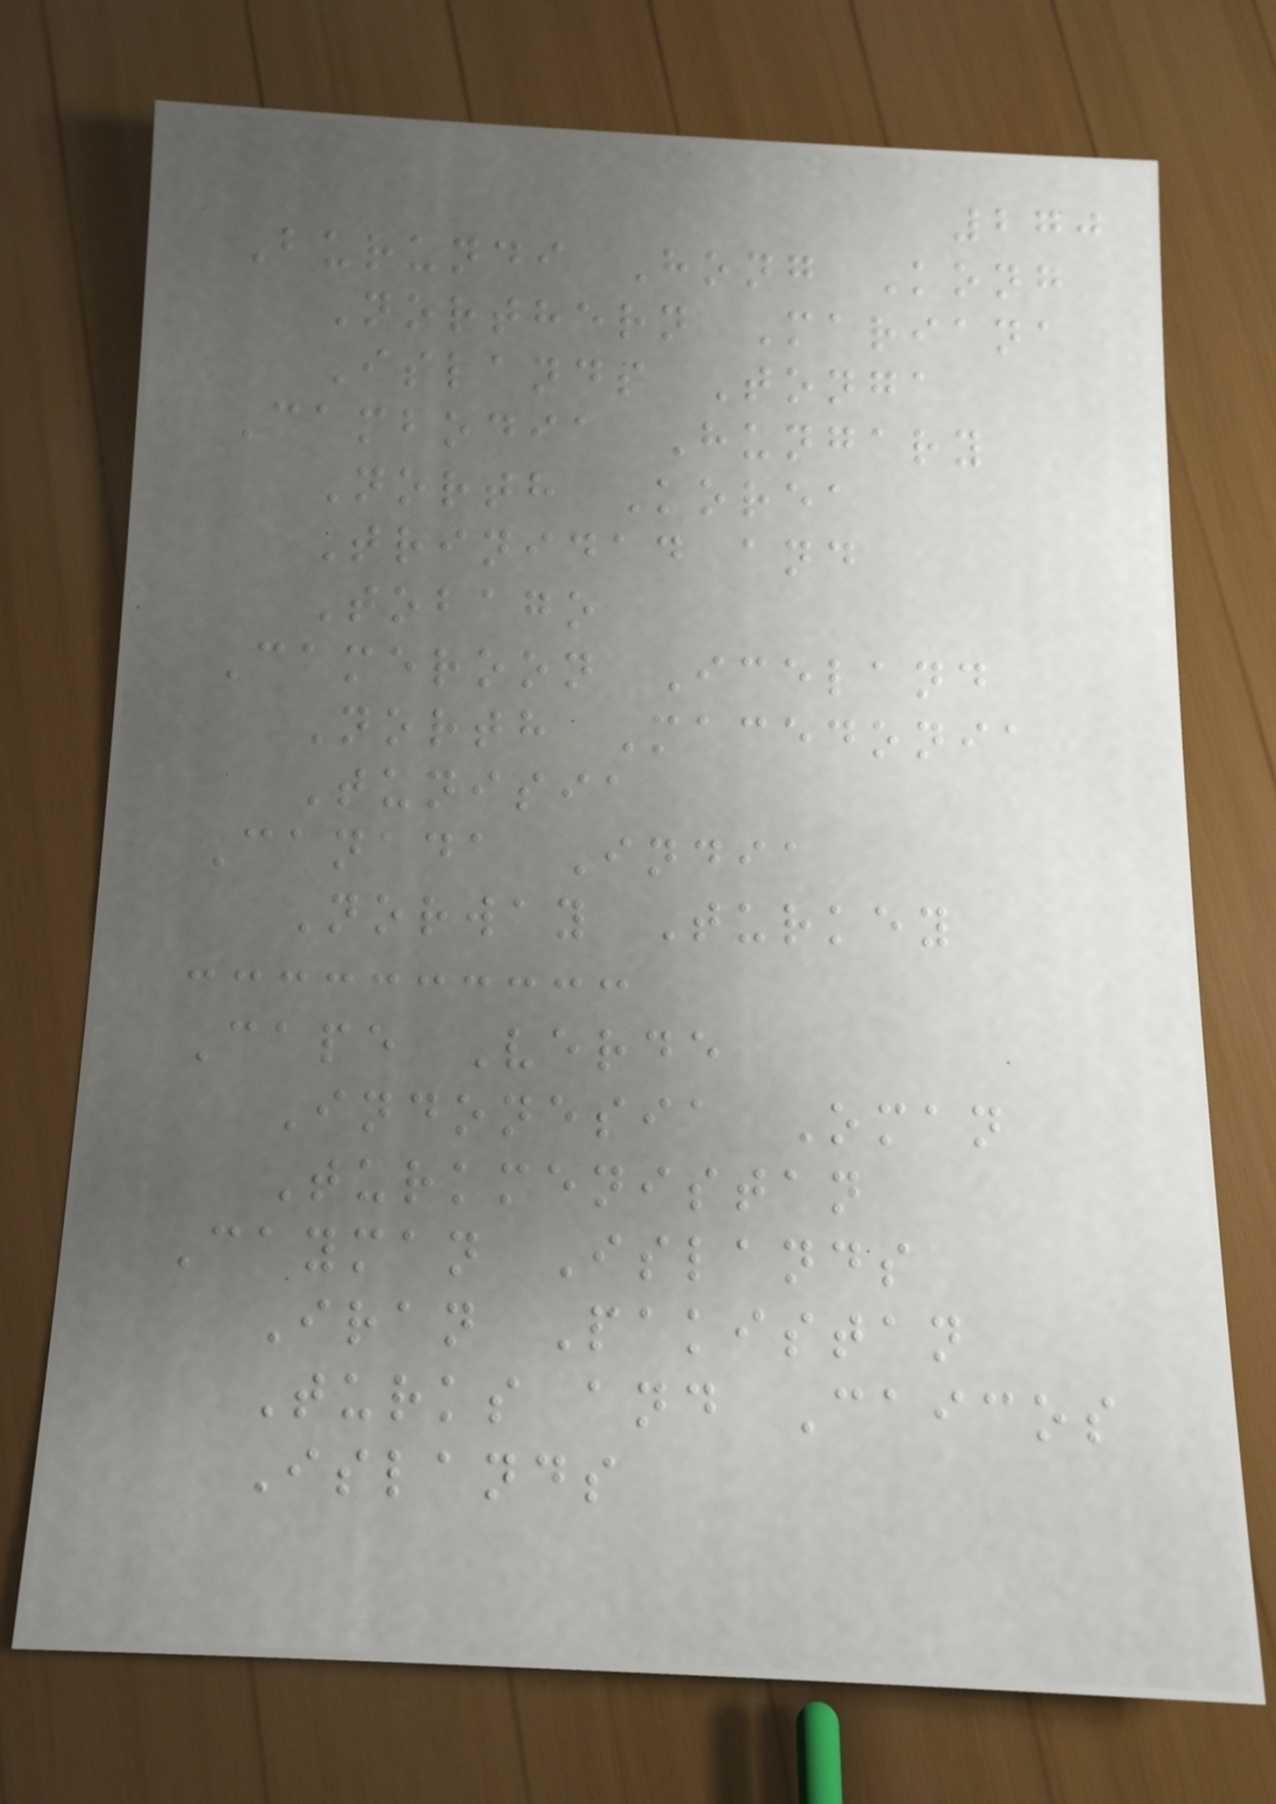270
Burundi Hong Kong
Northern Mariana
Islands Tonga
Cambodia Hungary
North Korea
Trinidad and
Tobago
Cameroon Iceland
North Macedonia
Tunisia
Canada India
Norway Turkey
Cape Verde
Indonesia Oman
Turkmenistan
Cayman Islands
Iran Pakistan
Turks and Caicos
Islands
